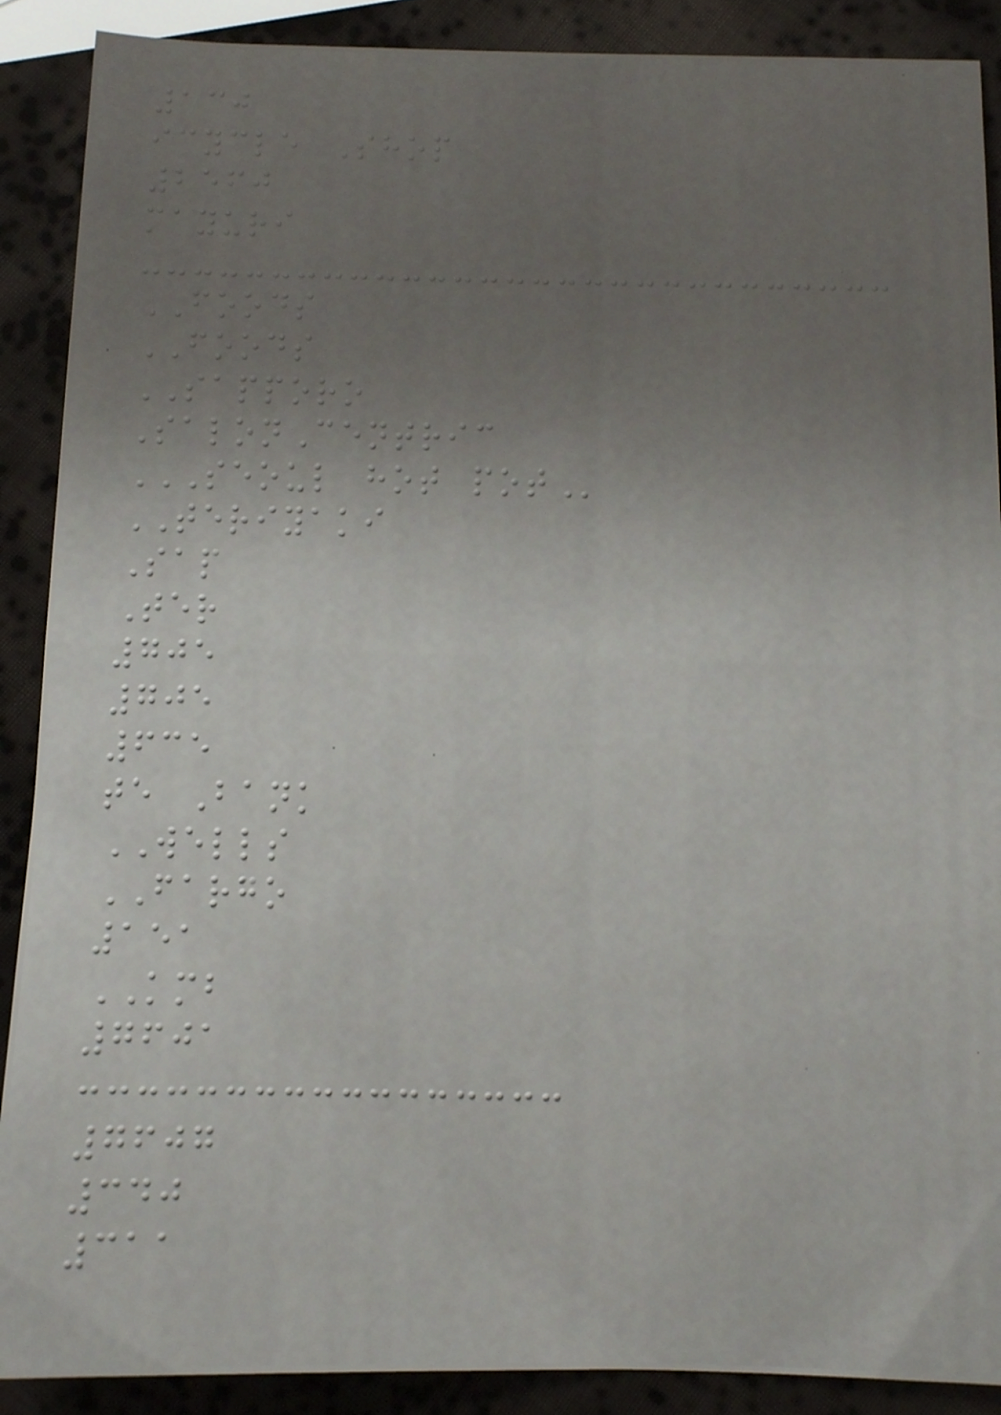130
icycle Shop
2560
mayuri
FOODS
FOODS
SAPPORO
SalonCentric
SEOUL HOT POT
TERIYAKI
Sap
Ter
705
705
635
te Bank
WELLS
FARGO
151
KMB
7601
7607
340
311
